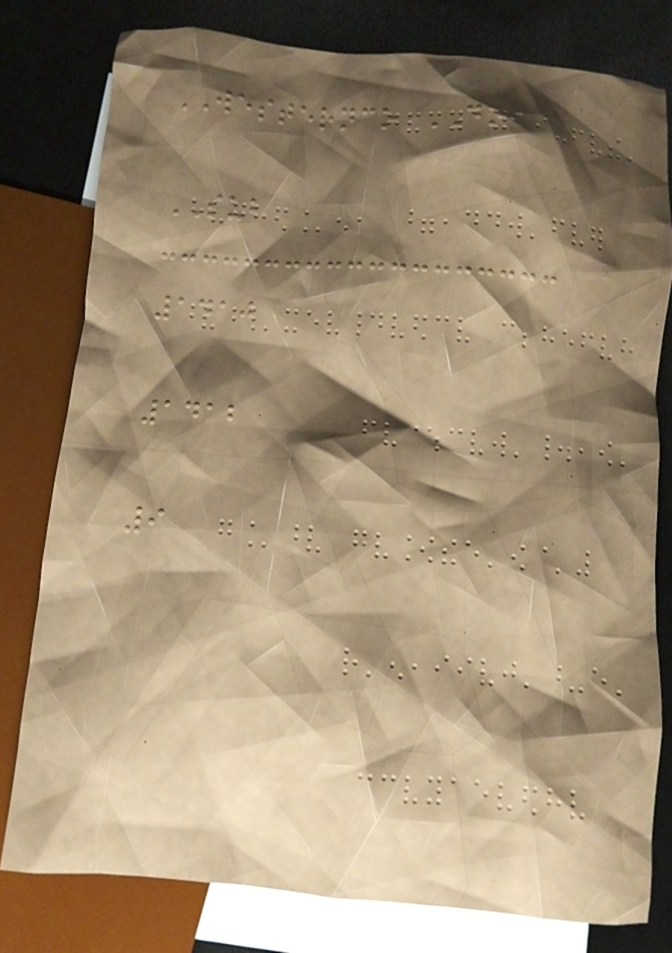WESTERNCO DOI
SUB
1410
1412
9
